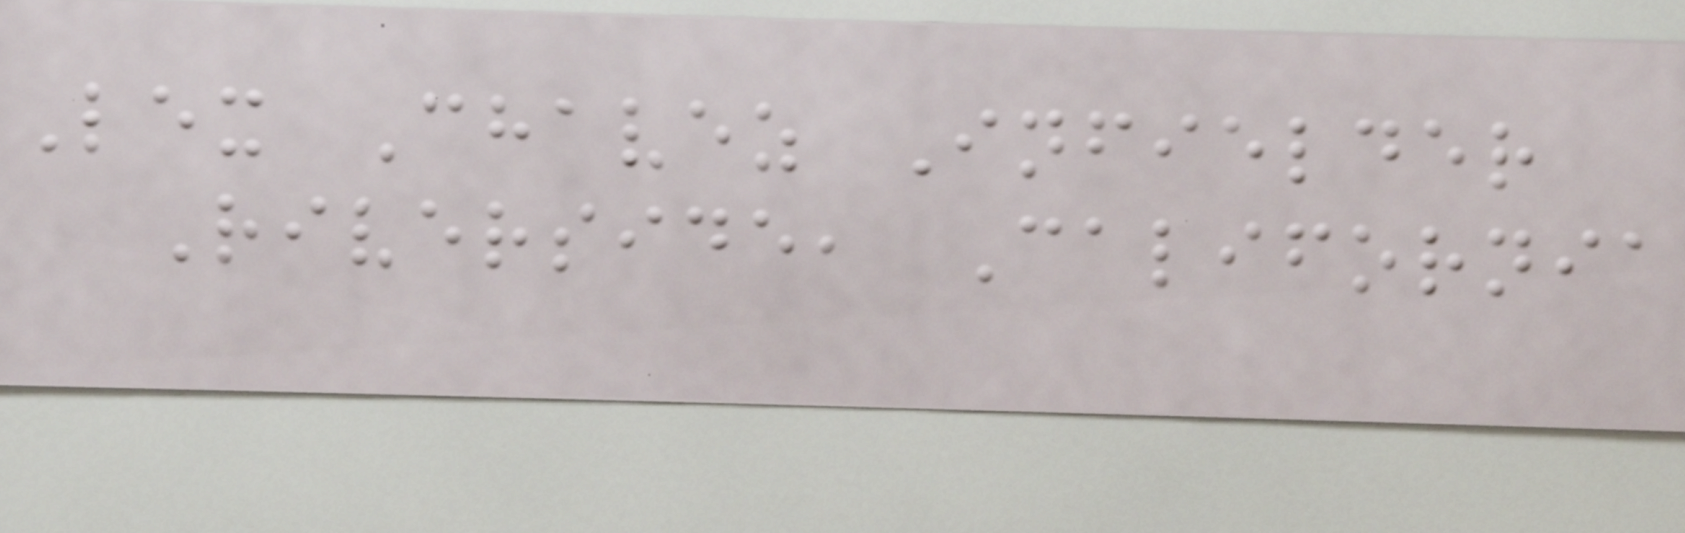Lex Chavez Infielder
Riverside, California
